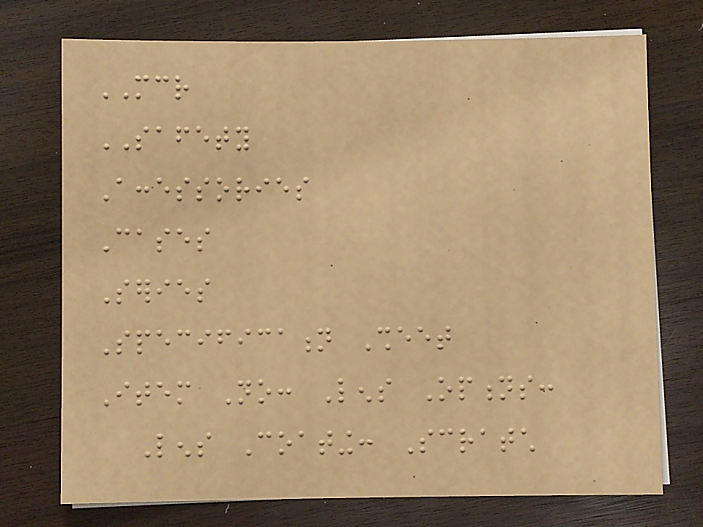MCR
SAFETY
Accessories
Cases
Series
Specification Sheet
Item No: Lens Options:
Lens Coating: Scratch
